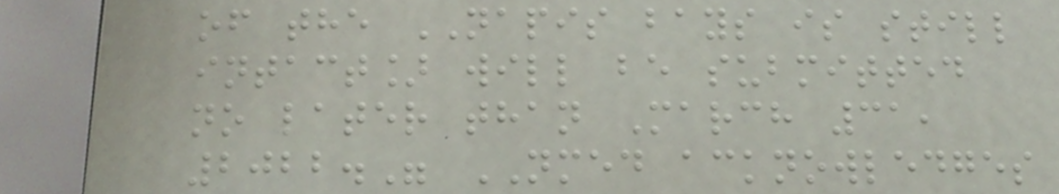of the NAPIS bays is still
intact] will be submitted
no later than March 31,
2022." NMED acknowledges
